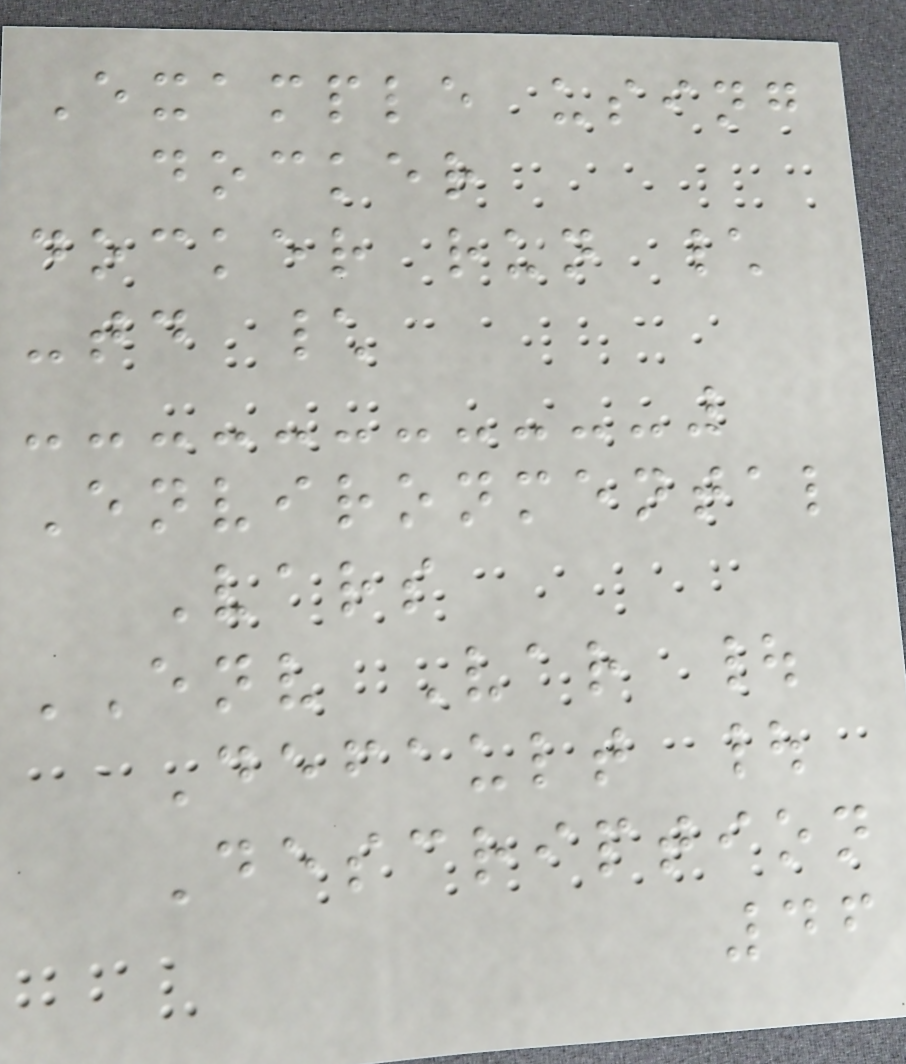Example using
docker
docker run \
-td \
Environmental
Vars
ENV Var |
Default |
Description
46
